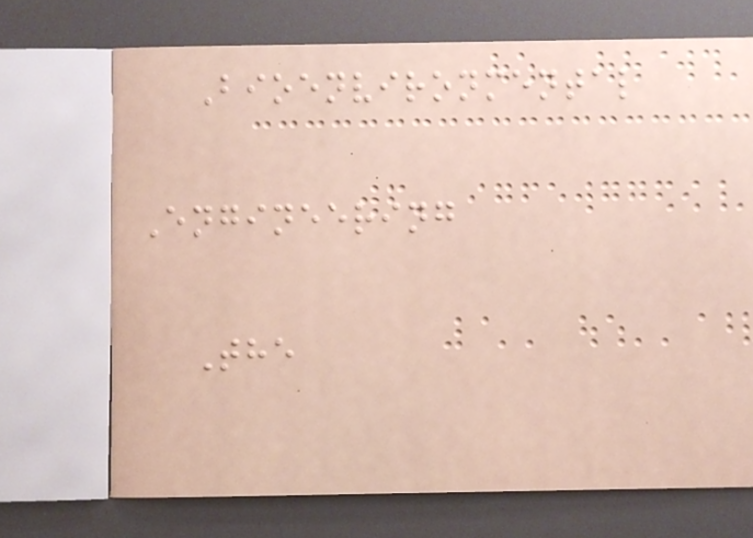Bioenvironmental
Engineering
The
